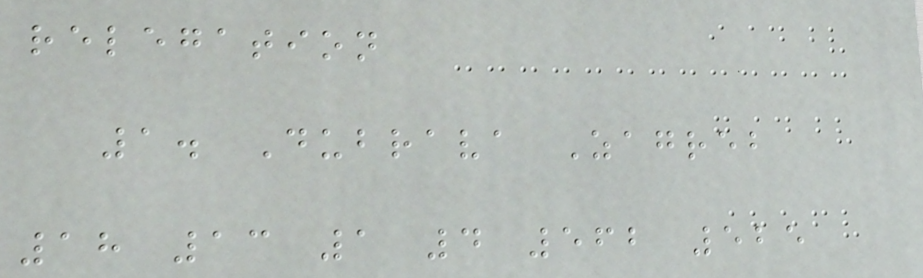relegation
1. Dubrava Zagreb
18 13 1 4 562 525
